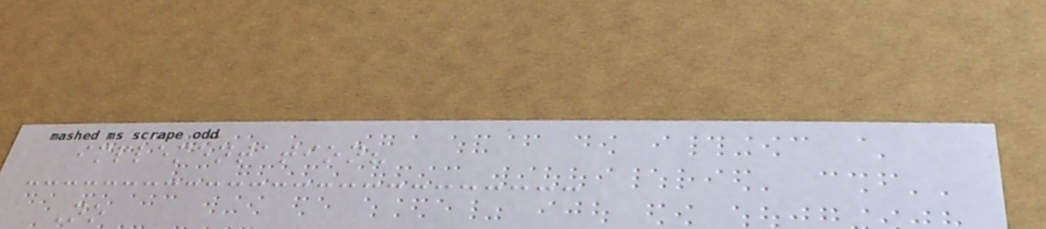implementation?
No
